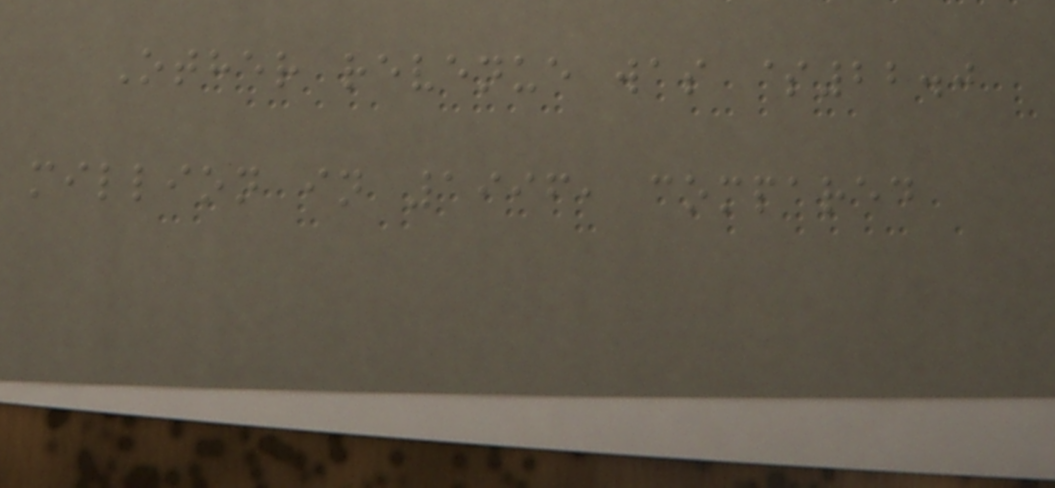Other revenue was $22.0
million in 1996, compared
